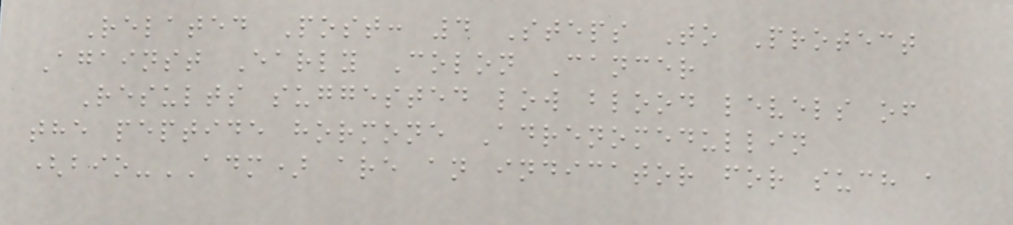Related Post: 4 Steps To Protect
Against Early Colon Cancer
Results suggested low blood levels of
the peptide hormone Adrenomedullin
(bio-ADM) are an indicator for such a
